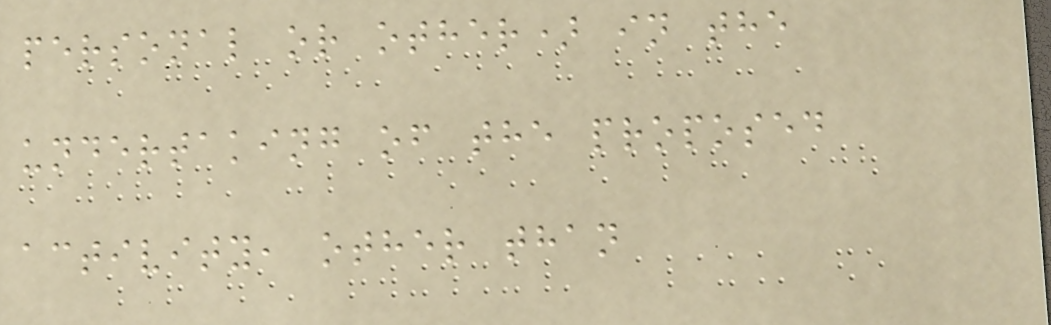personal or other) in the
undertaking of the proposed
activity, other than
